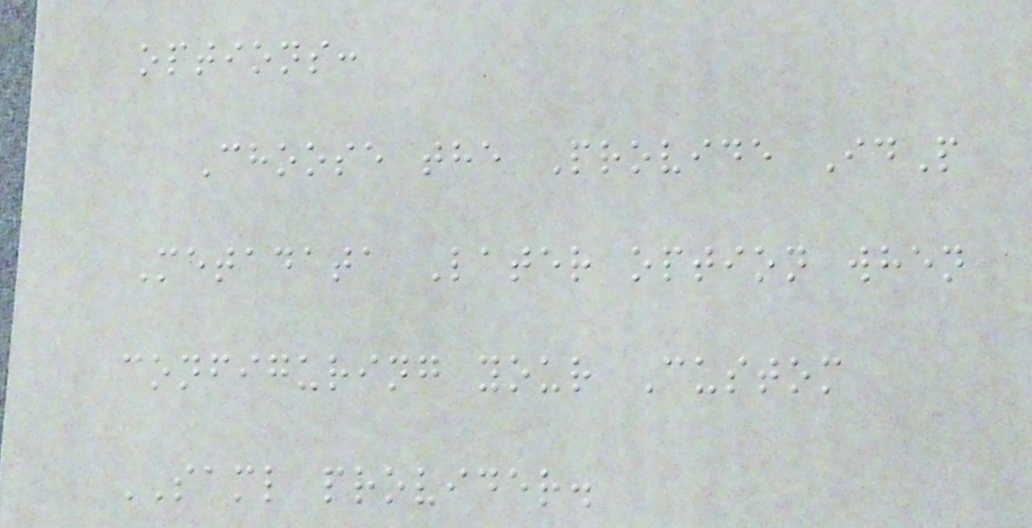options:
Choose the Provide IdP
Metadata Later option when
configuring your Custom
SAML provider.
